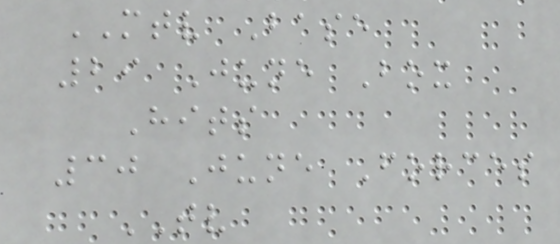MTV Base
29 June Box
Hits
30 June Forces
TV
